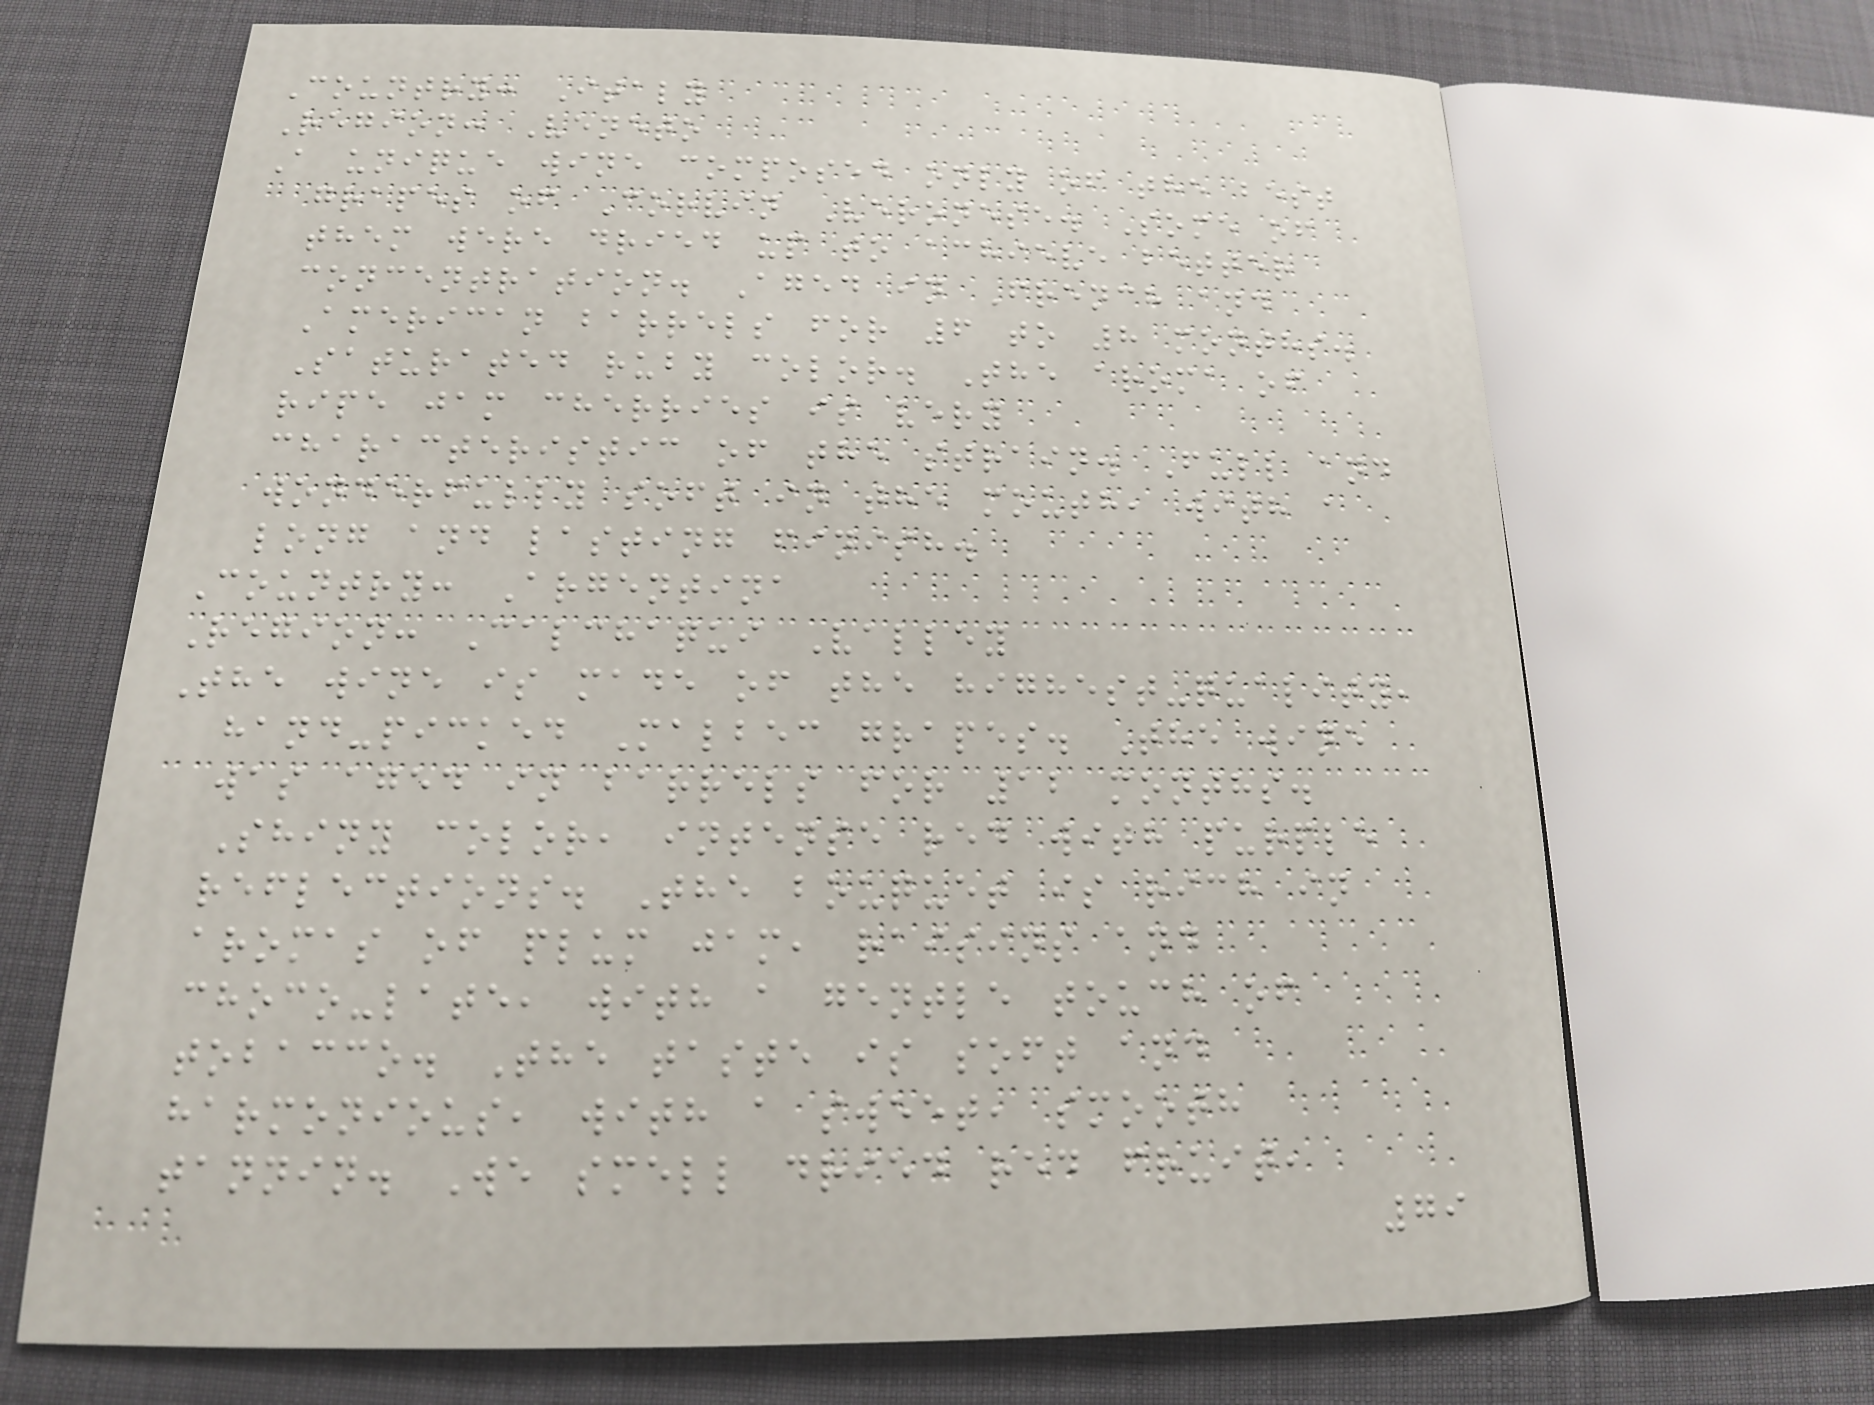Country: Italy
Region: Veneto
A unique wine composed only of the best
grapes of Corvin Veronese. Some of
them were dried up to achieve better
concentration. Aged in French and
American barrels for 6 to 8 months.
Saturated ruby color. The aroma of
ripe jam cherries is very
characteristic of the strain. Full and
wonderfully soft in the mouth, with a
long and lasting finish.
Country: Argentina
Region: Calchaqui Valley
The wine is made of the highest-quality,
hand-picked Malbec grapes. The wine
was aged in barrels for 12 months.
Shiny color, intense red with purple
reflections. The bouquet is rich in
aromas of plum jam, raisins and
choco-late, with a gentle touch of
tobacco. The taste is soft and
harmonious, with a sweet, smooth
tannin. We smell dried red fruit,
79
